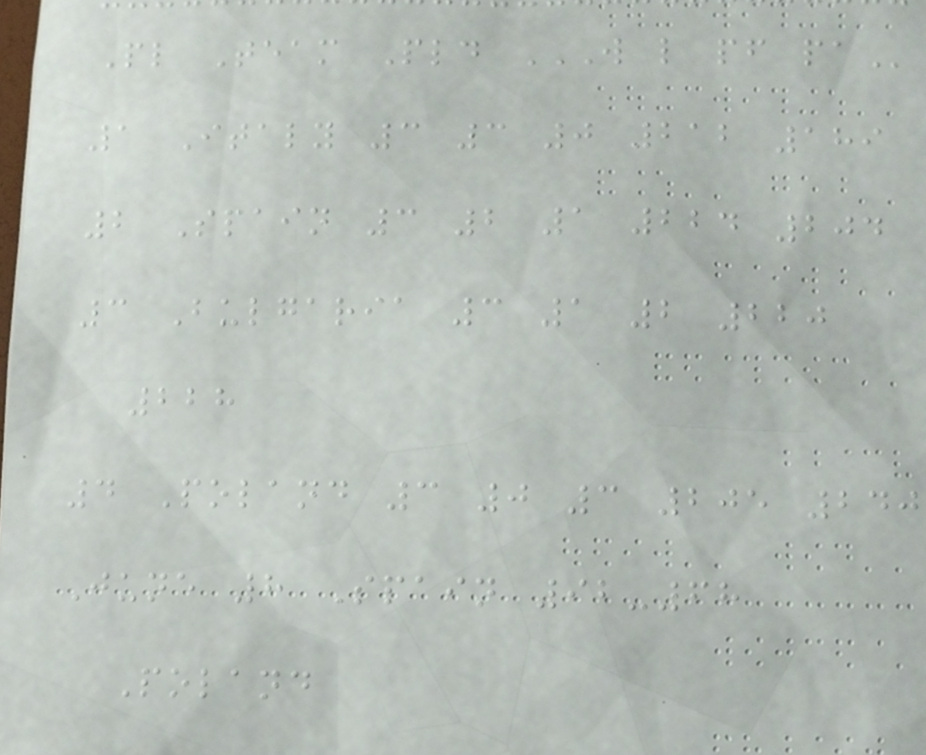Pl Team Pld W L PF PA
1 Italy 3 3 0 212 189
2 Spain 3 2 1 224 204
3 Bulgaria 3 1 2 220
228
4 Poland 3 0 3 205 240
June 8 Spain 92-68
Poland
